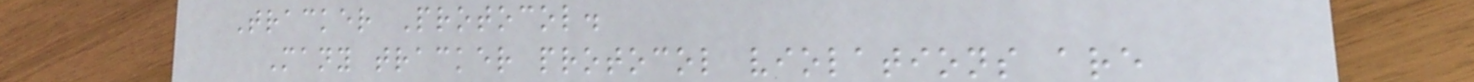Tracker Protocol.
Many tracker protocol violations are
